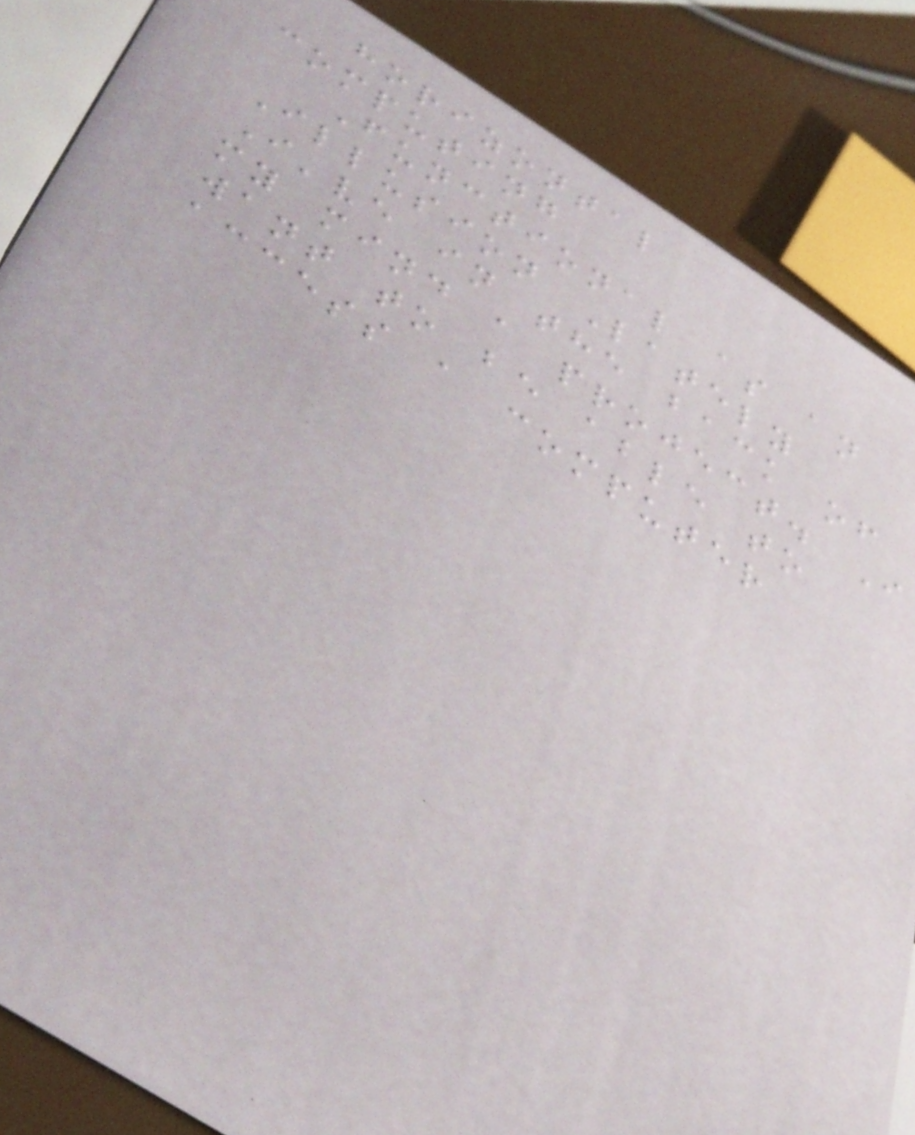horizontal
computing
Functional as an
Illusion Lately
I've in the back of
my mind a project. I
want to be able to
access a computer
